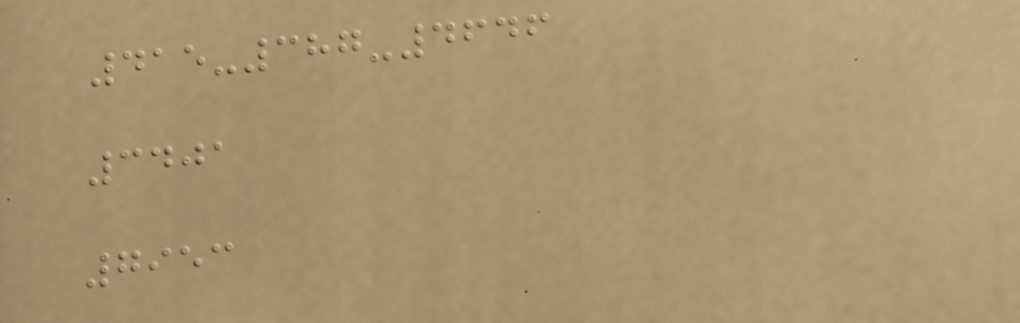415-387-4646
3401
7953
